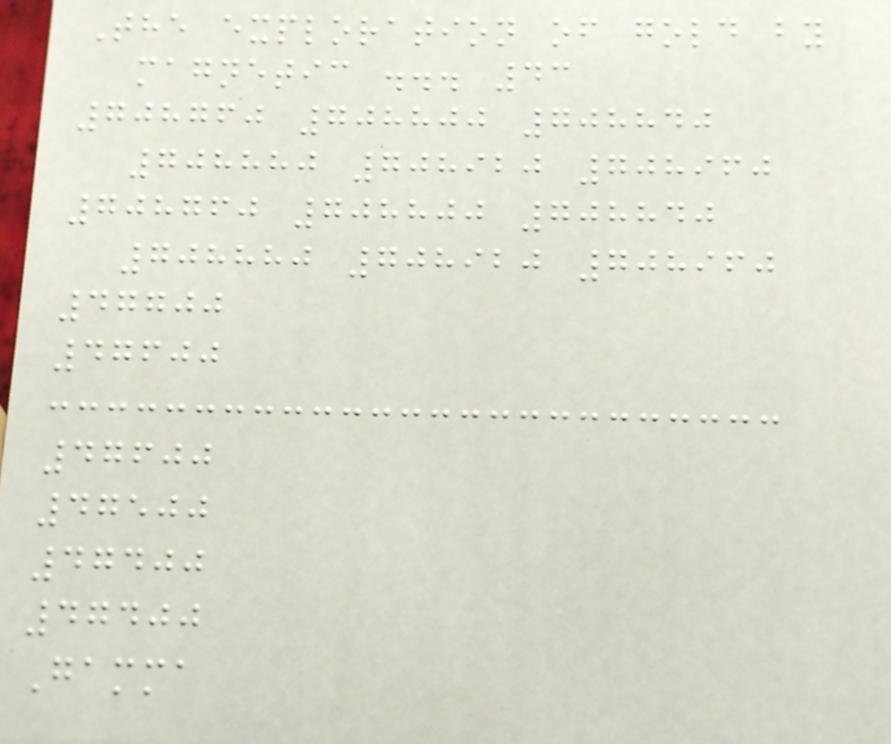The exploration of gold by
magnetic ... 43
708760 708800 708840
708880 708920 708960
708760 708800 708840
708880 708920 708960
47700
47600
47600
47500
47400
47400
Gamma
